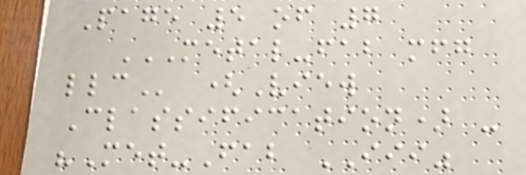Page 5 of 7
METAL-FAB MFG
LLC (View
Classification) -
"Met-Fab III"
